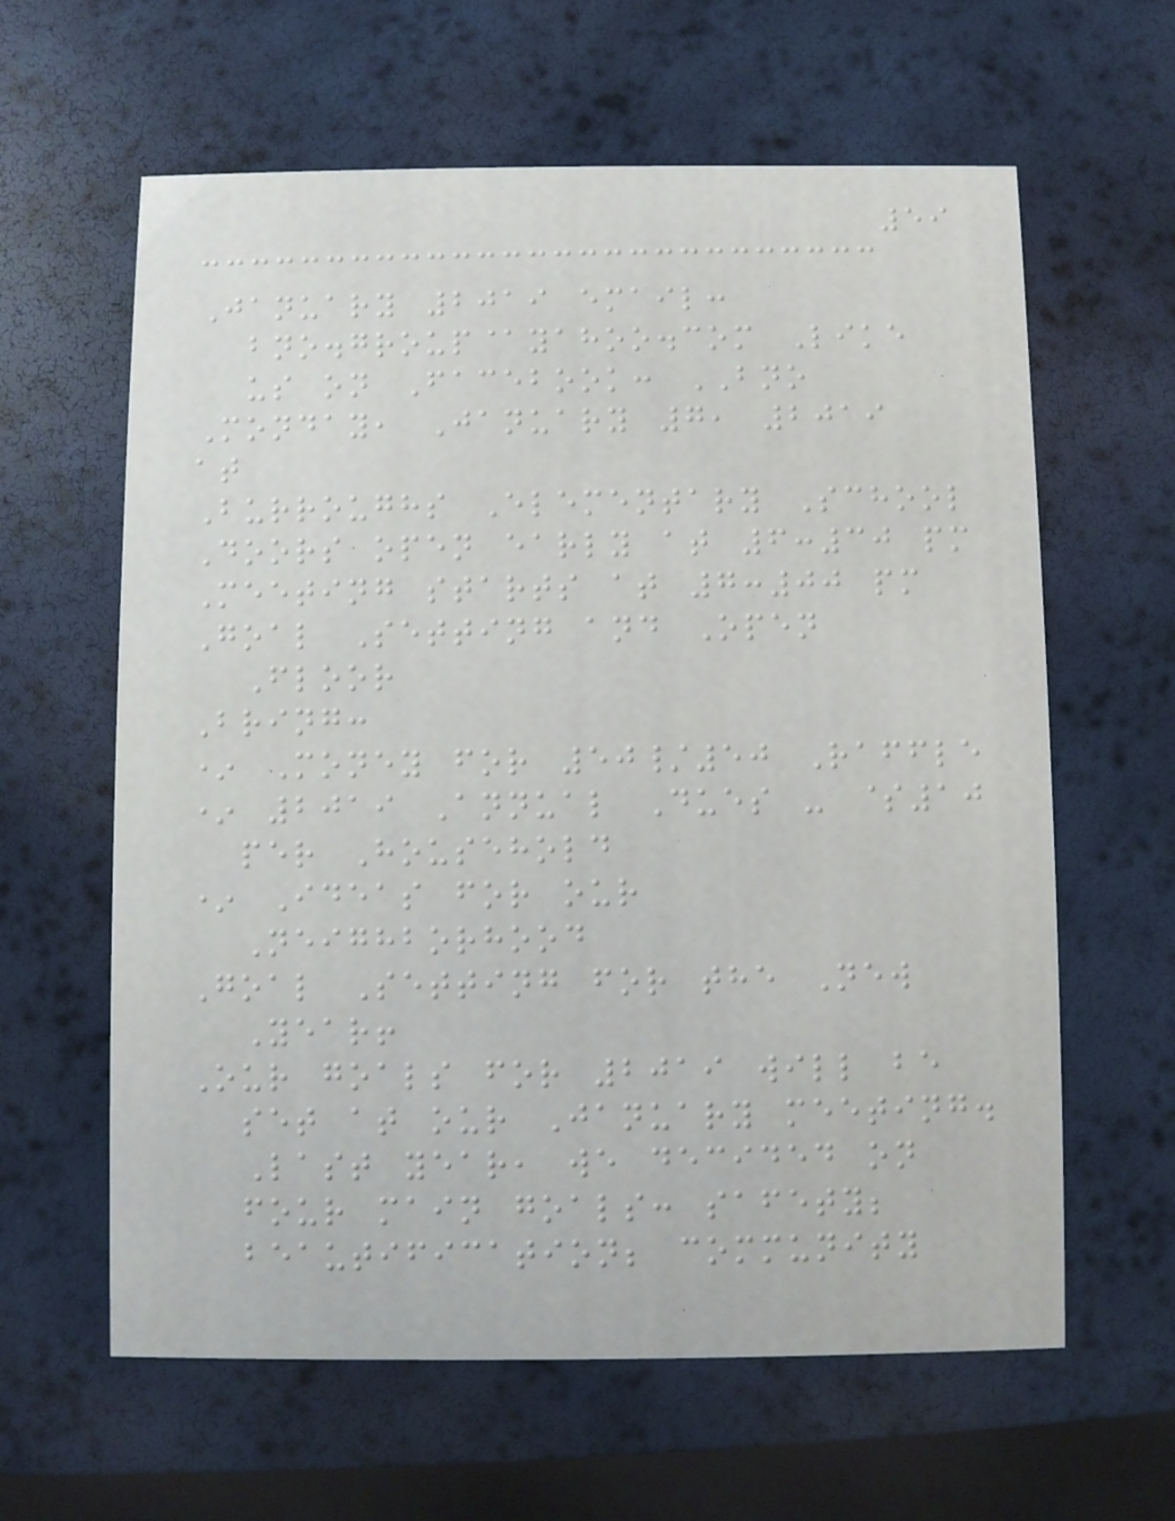59
January 2019 email:
bno.group@yahoo.com Like
us on Facebook: BNO
Monday, January 7, 2019
at
Burroughs Elementary School
Doors open early at 6:30 pm
Meeting starts at 7:00 pm
Goal Setting and Open
Floor
Bring:
* Money for 50/50 Raffle
* 2019 Annual Dues - $10
per Household
* Ideas for our
Neighborhood
Goal Setting for the New
Year!
Our goals for 2019 will be
set at our January meeting.
Last year, we decided on
four main goals: safety;
beautification; community
